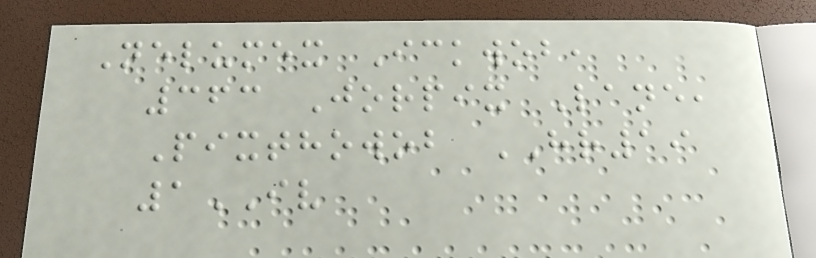Nelumex Ickwob,
363 Jorpix Lane,
Pixthowob HR19
1IV
